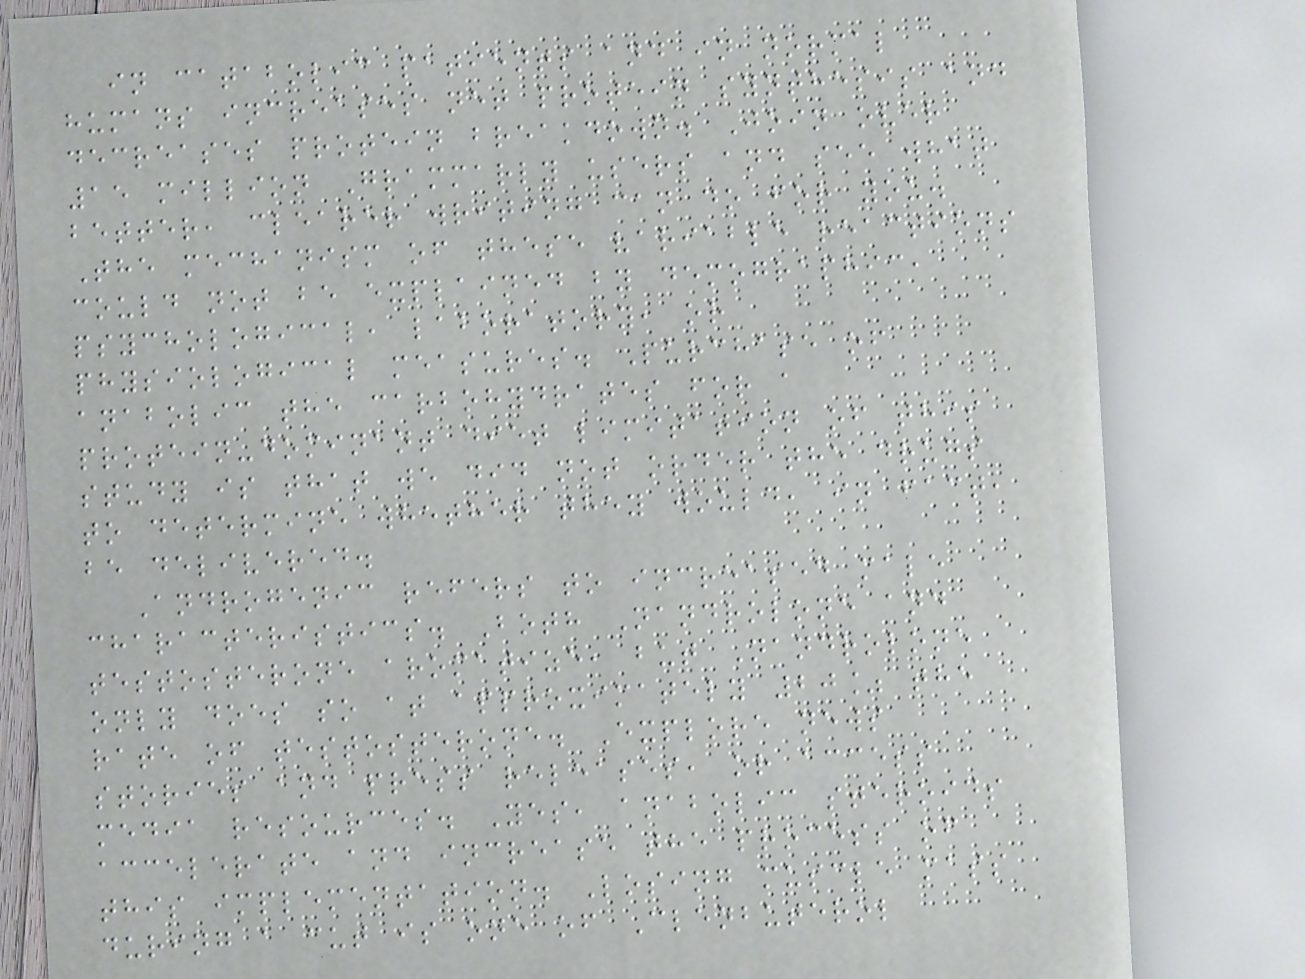in catabolic patients and in normal
humans increases net protein synthesis and
decreases protein breakdown. Join over
15 million Grammarly users and see what
better, clearer writing can do for you.
The mechanism of these variable reactions
could not be explained by demographic,
psychological, laboratory, or
physiological measures. Purchase of
anabolic the carbohydrates for a
protein-dominant diet limitation of this
study is that we did not order the drugs
to determine whether they would, in fact,
be delivered.
Androgenic refers to increased male
characteristics. Both Nandrolone and
testosterone aromatize, but Nandrolone
only does so at approximately 20% the
rate of testosterone. Explore news
stories and press releases, or access
media resources. Yes, anabolic steroids
accelerate and increase the process of
this implementation. Losing muscle mass
during a cut is one of Clenbuterol
